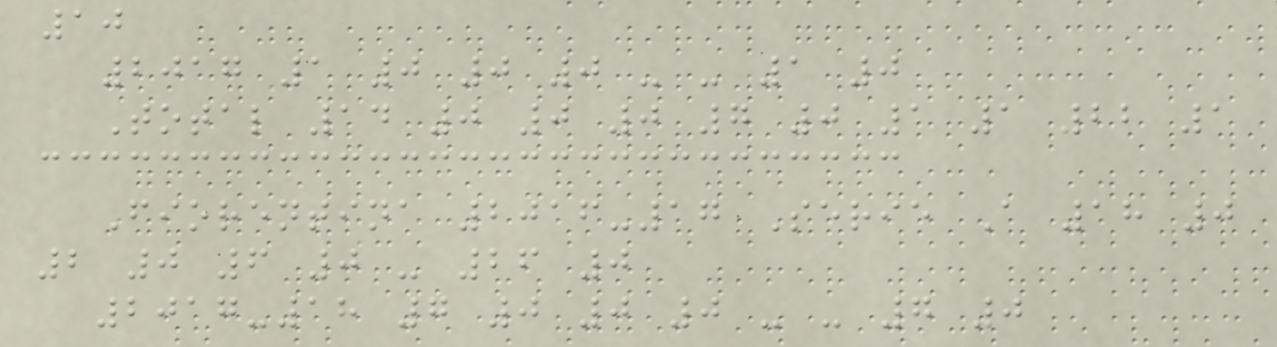10
2017 1 0 0 0 - - 1 0
Total 14 0 0 0 7 0 1 1 22 1
Fiorentina 2016-17 Serie A 18 0
2 0 6 0 - 26 0
2017-18 7 0 0 0 - - 7 0
